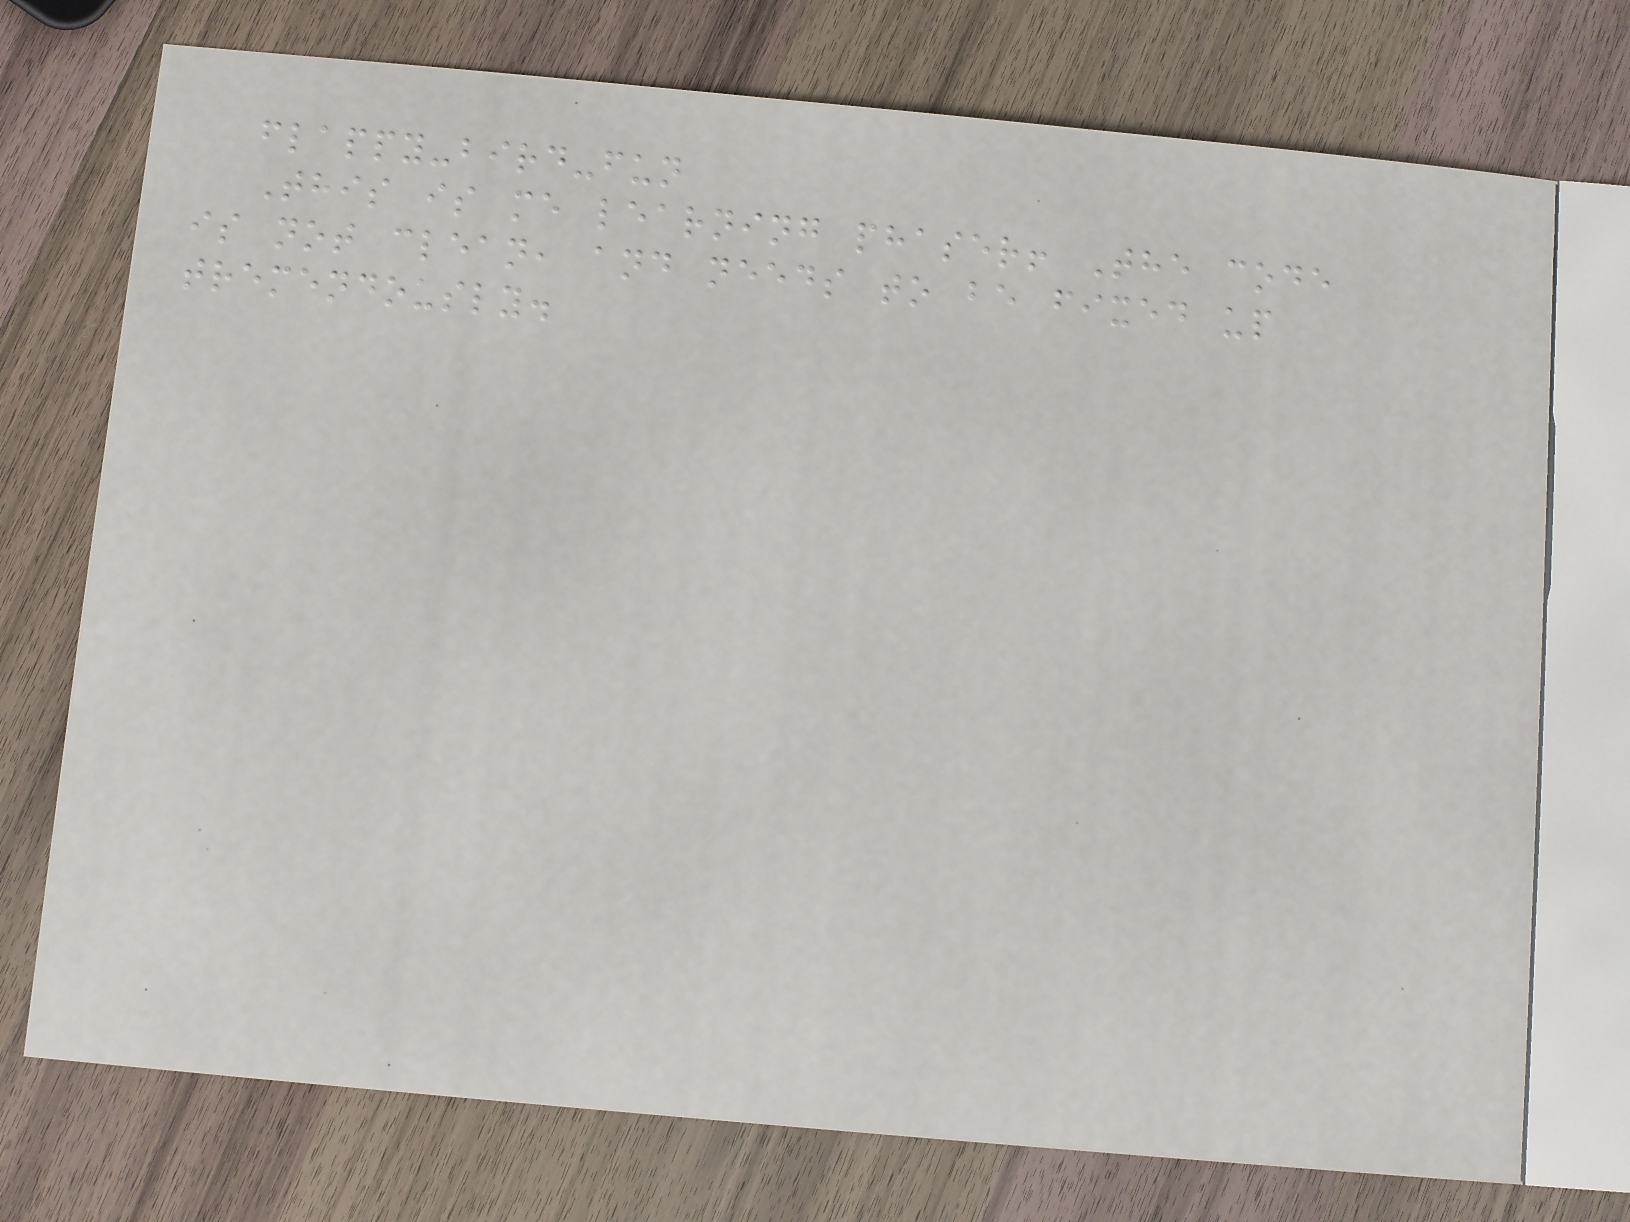flappy-bird-fun
This is me learning phaser! The code
is not clean, and needs to be fixed up
tremendously.
